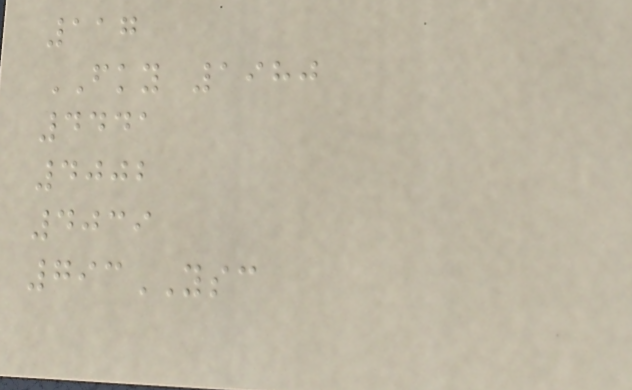117
FKY 1980
4441
4002
4039
793YSC
